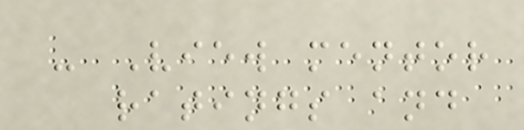- View mentor
ratings and
